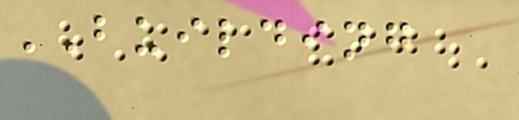BUILDING
